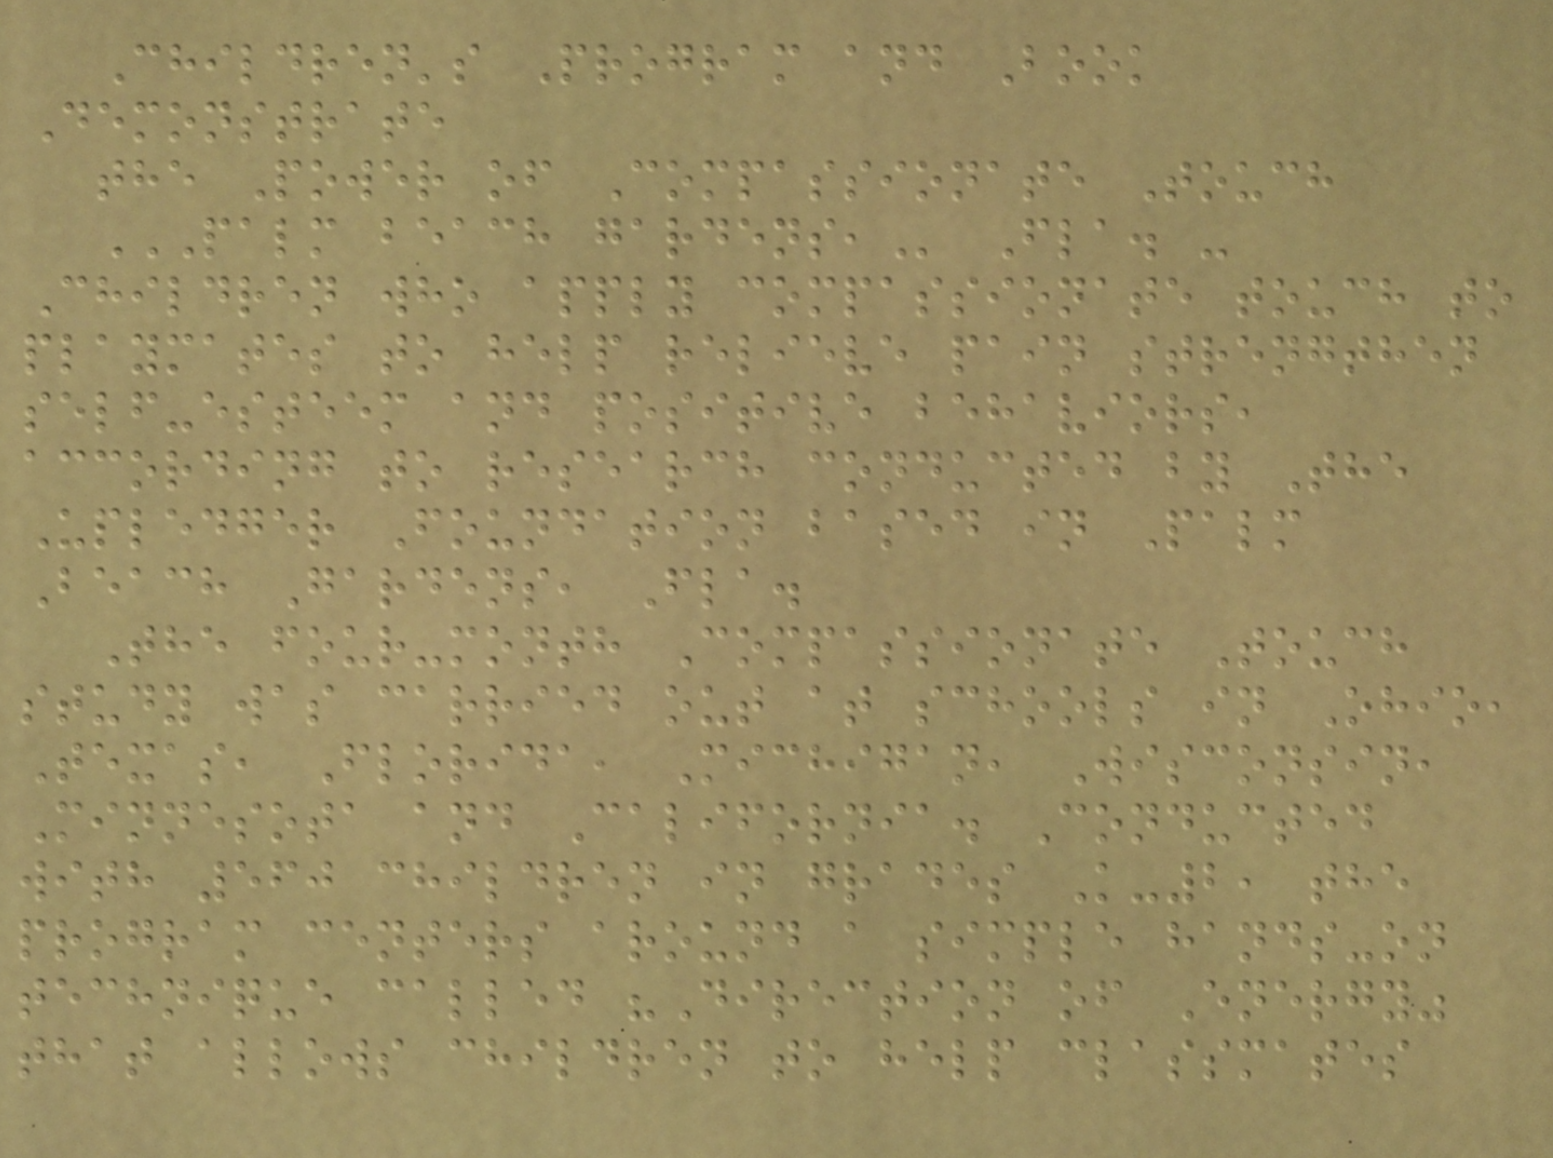Children's Program and Book
Demonstrate
the Power of Compassionate Touch
PALM BEACH GARDENS, Fla. -
Children who apply compassionate touch to
playmates to help relieve pain strengthen
self-esteem and positive behaviors,
according to research conducted by The
Upledger Foundation based in Palm
Beach Gardens, Fla.
The four-month Compassionate Touch
study was carried out at schools in Ohio,
Texas, Florida, Michigan, Wisconsin,
Minnesota and California. Conducted
with 560 children in grades K-2, the
program centers around a simple hands-on
technique called "Direction of Energy"
that allows children to help classmates
